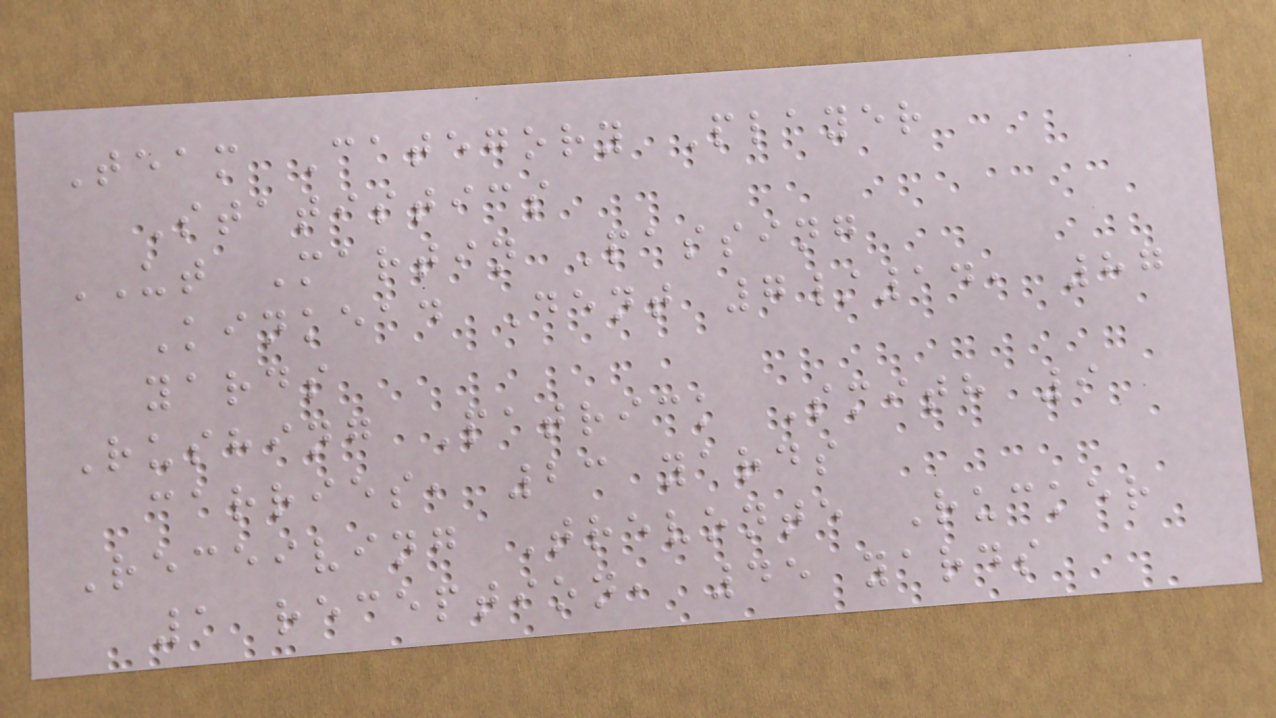Team Category Player
Statistics
UT Martin Passing
Kinkead Dent 7/14, 87
yards
Rushing Patrick Smith 9
carries, 23 yards
Receiving Trevonte Rucker
1 reception, 45 yards
